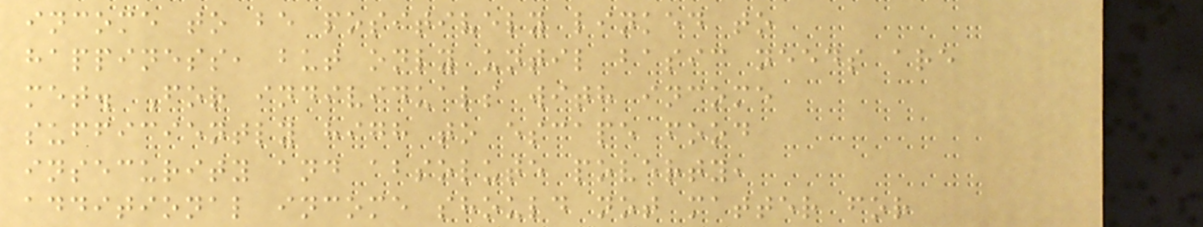income to be positively linked to
happiness, but only until basic needs are
met. For individuals with income
sufficiently high to escape food
insecurity and absolute poverty,
additional income should not matter for
